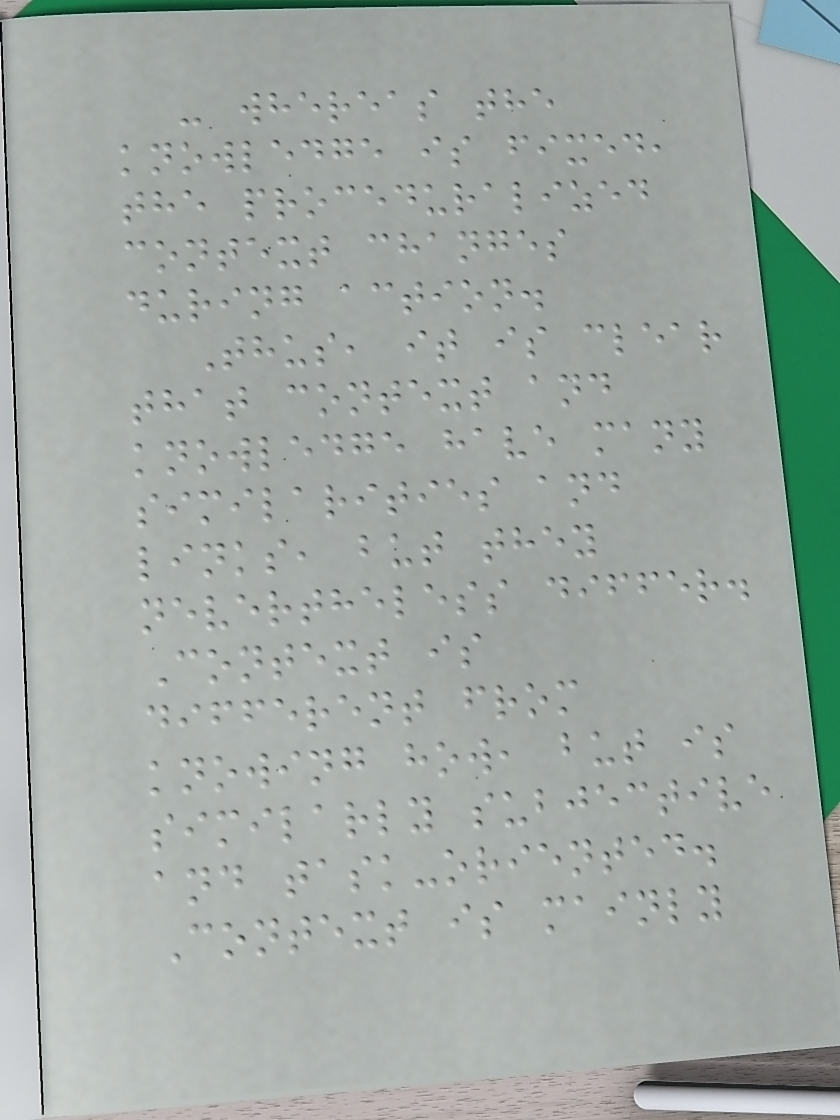- whereas the
knowledge is fixed,
the proceduralized
context changes
during action.
Thus, it is clear
that context and
knowledge have many
similarities and
links, but they
nevertheless differ.
Context is
different from
knowing how, but is
similarly subjective
and task-oriented.
Context is mainly
